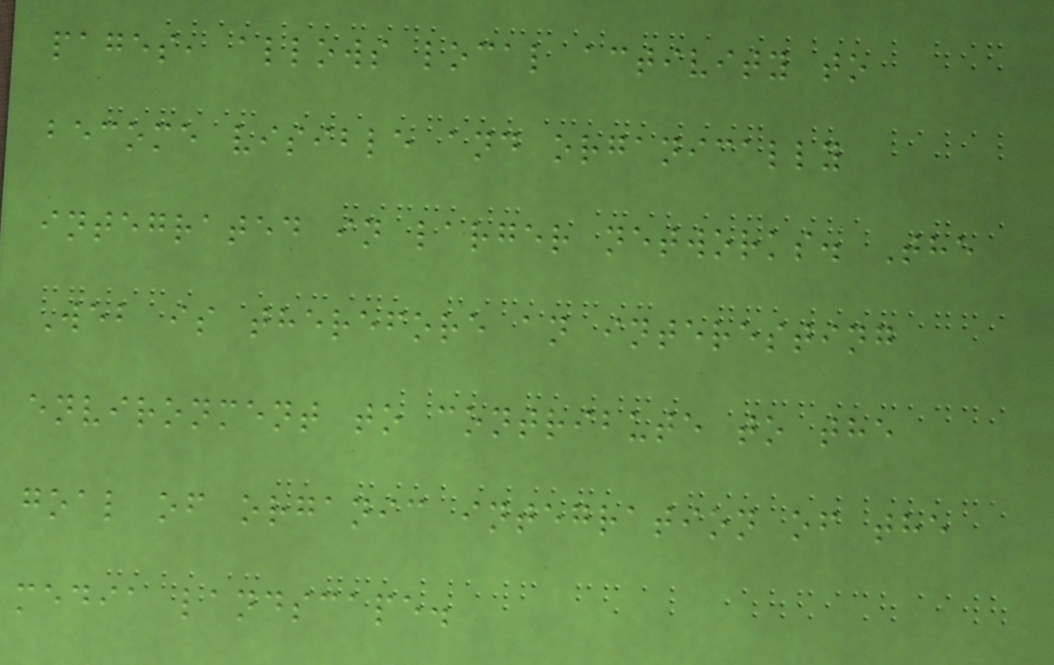pages, allows local activity to
become visible and organically
integrated in larger networks. The
Web is therefore an interesting
environment to contribute to the
goal of organic integration of the
media landscape.
